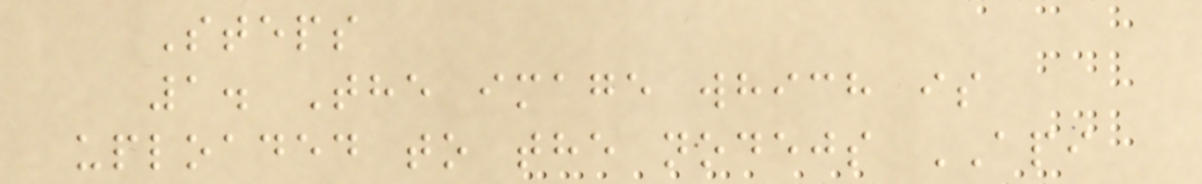Steps
1. The image which is
uploaded to the nodejs API
